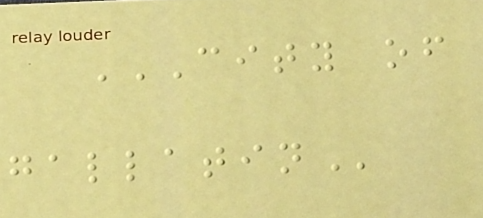CITY OF
GALLATIN
